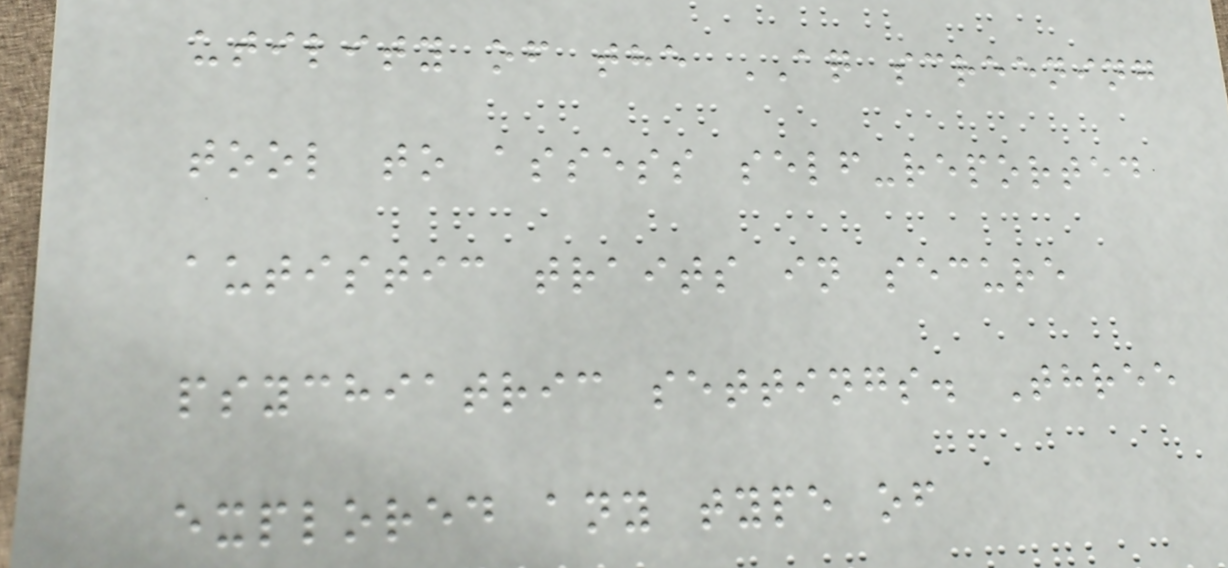utility of the AQ screening
tool to assess self-reported
autistic traits in secure
psychiatric settings. Three
explored any type of
